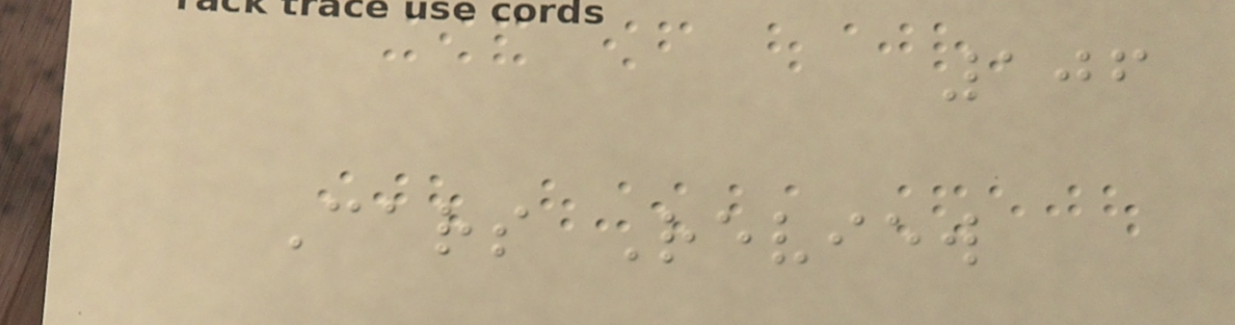106
Cars Review
